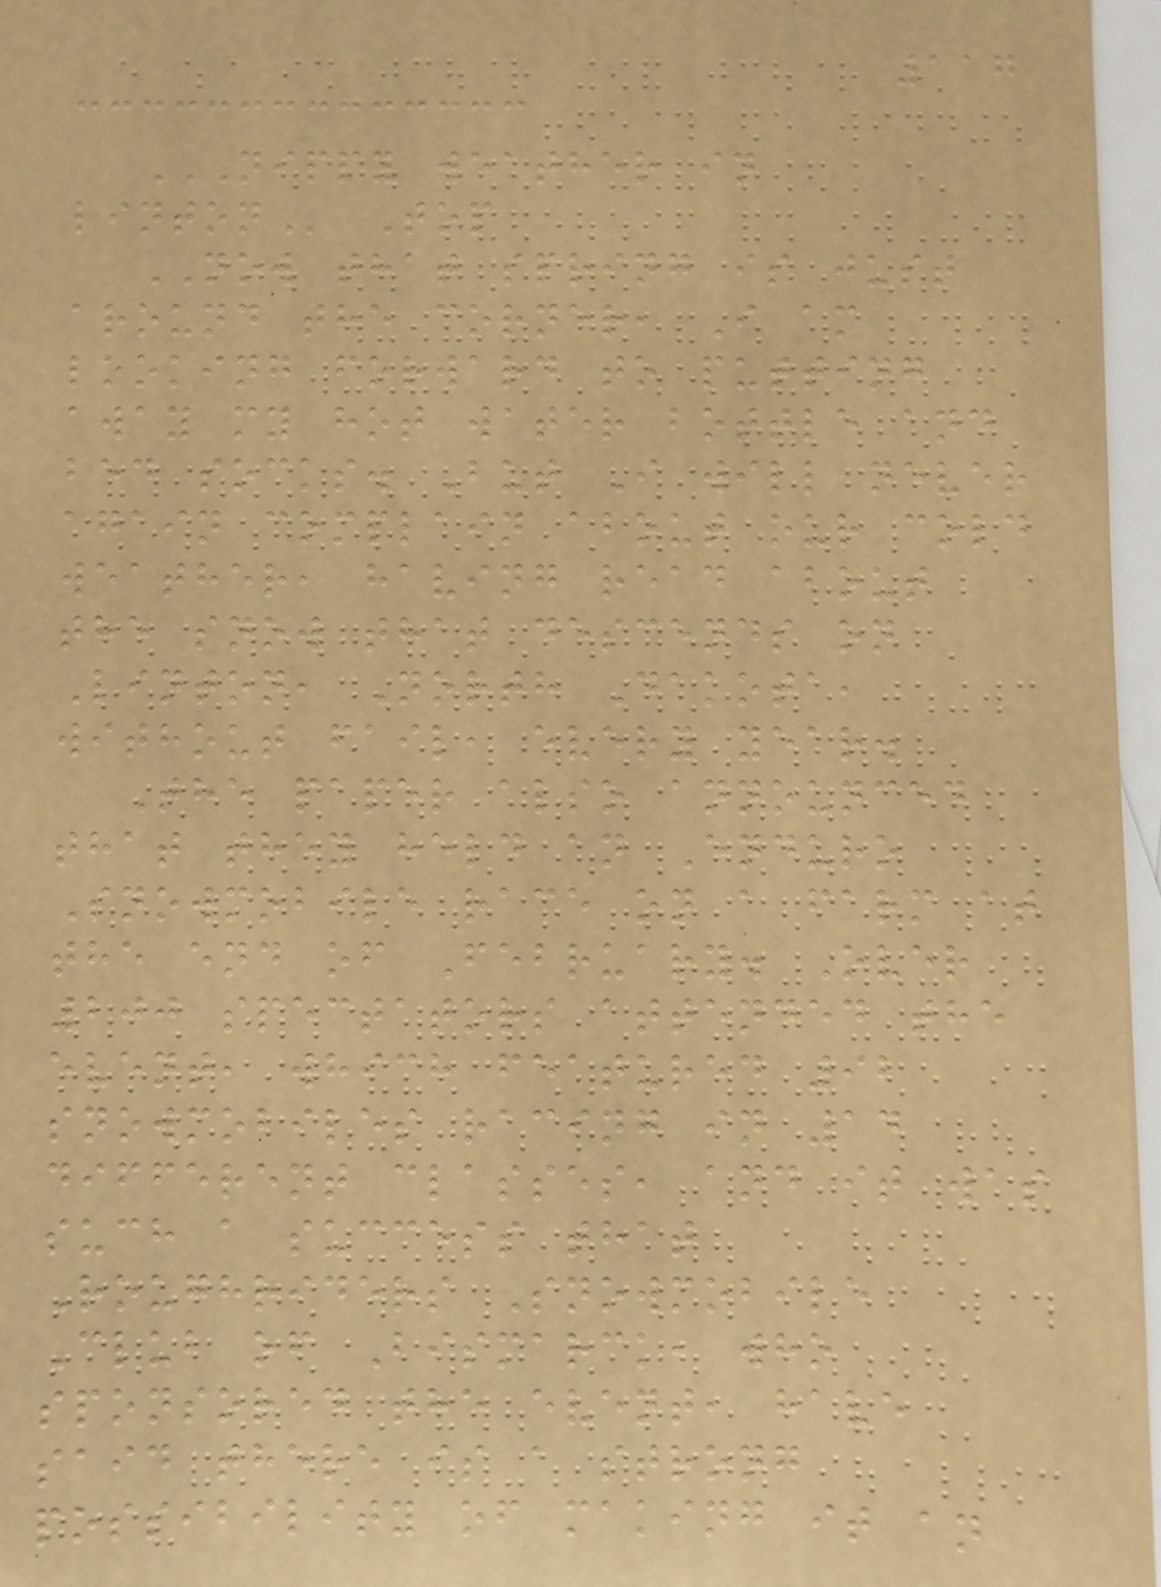117
NIPPY WEATHER IN
LINTON Top
NOW that spring is just
around the corner, I am
looking forward to putting
away my hot water bottle and
bed socks. But I will never
again complain about our cold
weather, having read about
the snow that descends on
Linton, North Dakota,
without fail, every year.
The paper also announced
that they held an Enduro
Snowmobile race on a farm at
the end of February. Over
200 spectators attended the
event, which featured 92
snowmobiles racing in 14
different classes, and it was
such a success that
Roughriders Snowmobile
Club of Bismarck, who
sponsored the event, have
said there is a strong
possibility of making it an
